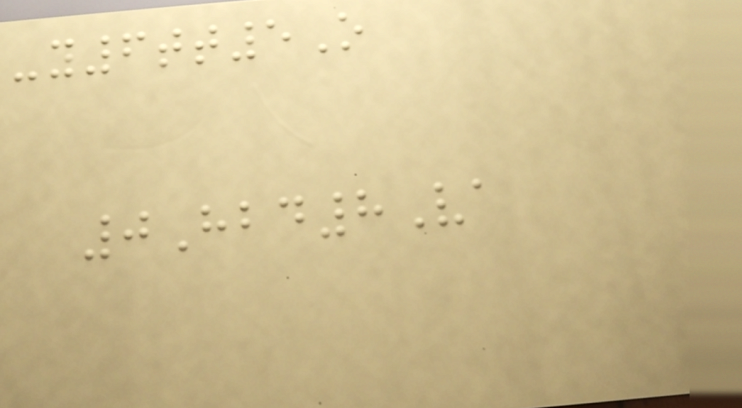-y6tt5O
0Hbd8Va
